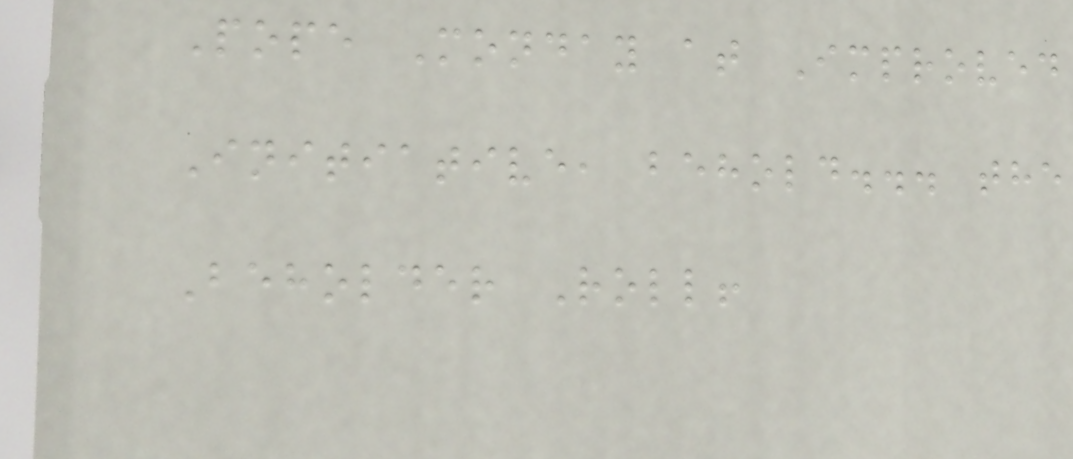Pope Monday at Improved
Initiative, behold... the
Beholder Roll!
